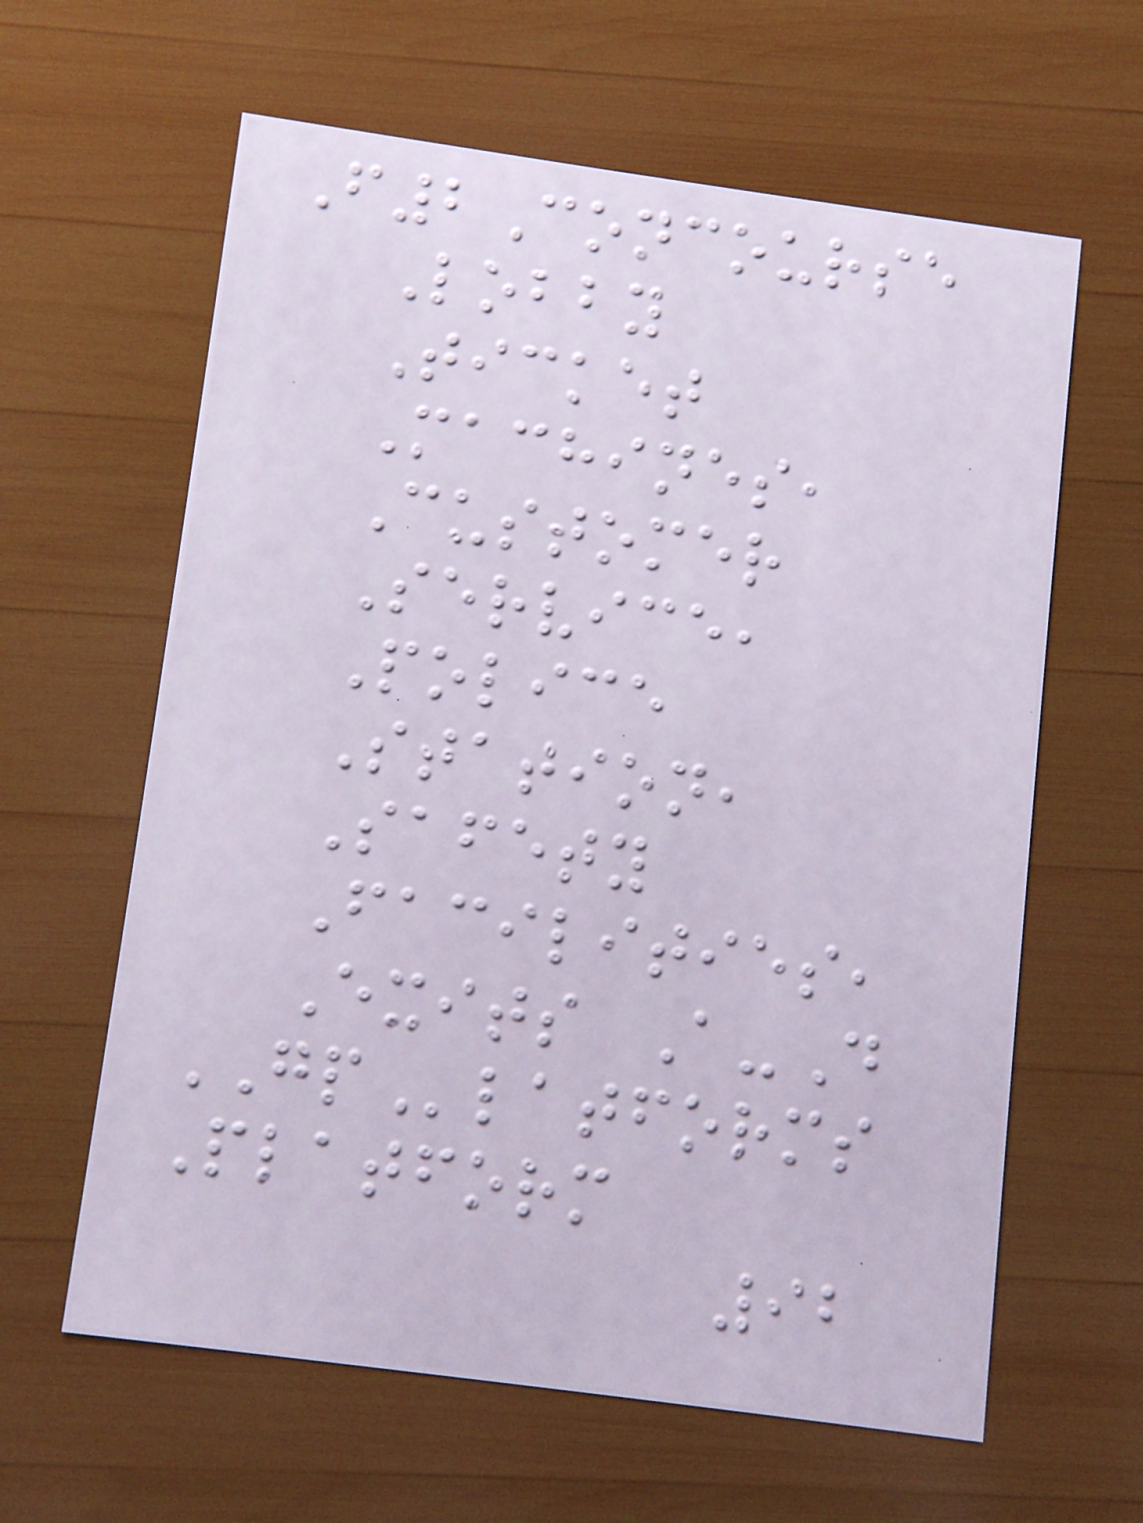F2Concourse
Lobby
Ticket
Machines,
Customer
Service,
Police
Station,
Safety
Facilities,
Exits A-D
GPlatforms
Platform
92
